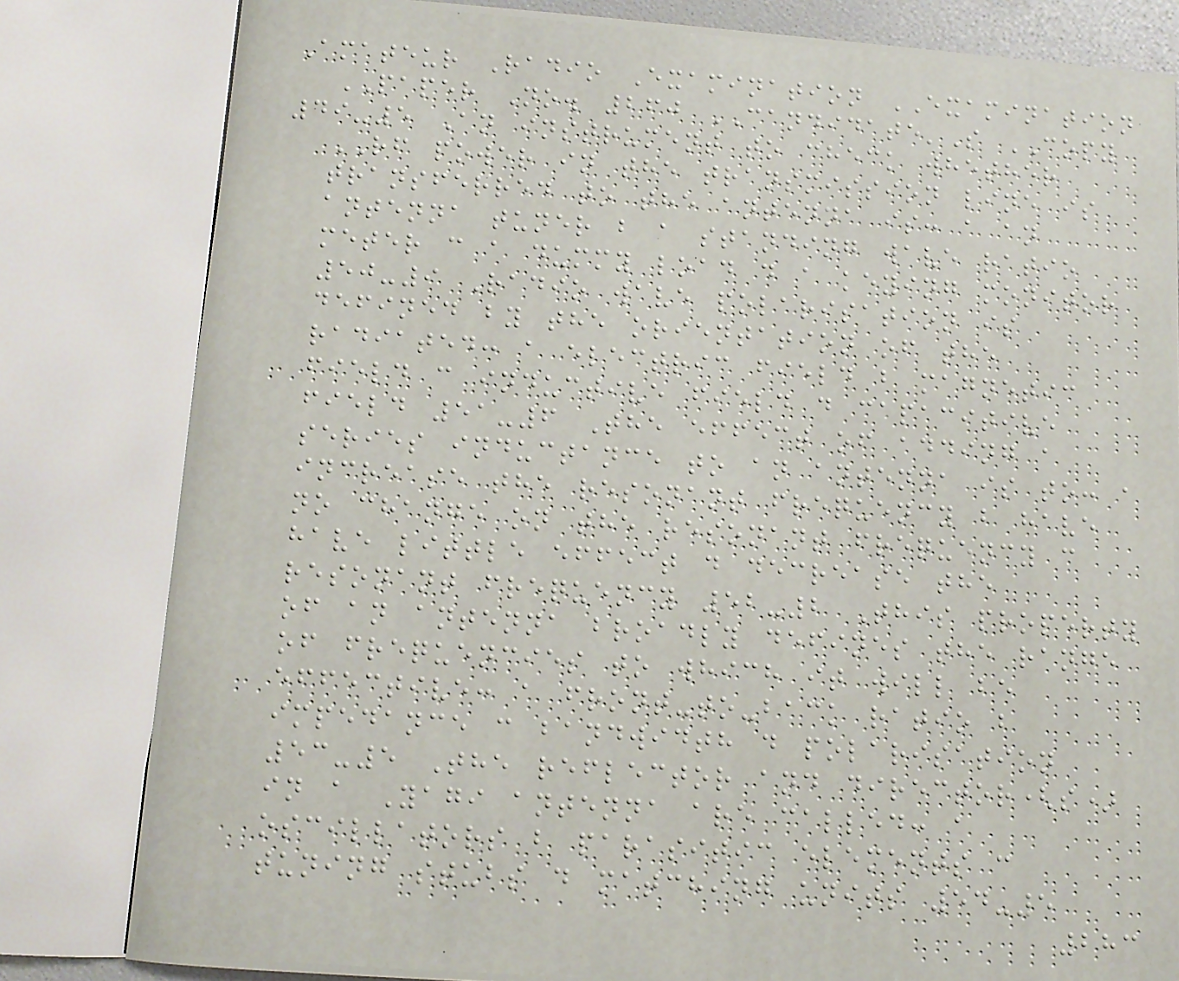Amateur Radio Examination EXAMINATION
PAPER No. 260 CANDIDATE'S COPY
49-5 An instrument to check whether
RF power in the transmission line is
transferred to the antenna is: a an
antenna tuner b a standing wave ratio
meter c a dummy load d a keying monitor
50-9 Radio wave polarisation is
defined by the orientation of the
radiated: a electric field b magnetic
field c inductive field d capacitive
field 51-6 The effect of adding a
series inductance to an antenna is to: a
increase the resonant frequency b have
no change on the resonant frequency c
have little effect d decrease the
resonant frequency 52-2 This property
of an antenna broadly defines the range
of frequencies to which it will be
effective: a front-to-back ratio b
impedance c bandwidth d polarisation
53-5 The reflector and director(s)
in a Yagi antenna are called: a
oscillators b parasitic elements c
tuning stubs d matching units 54-5
283
